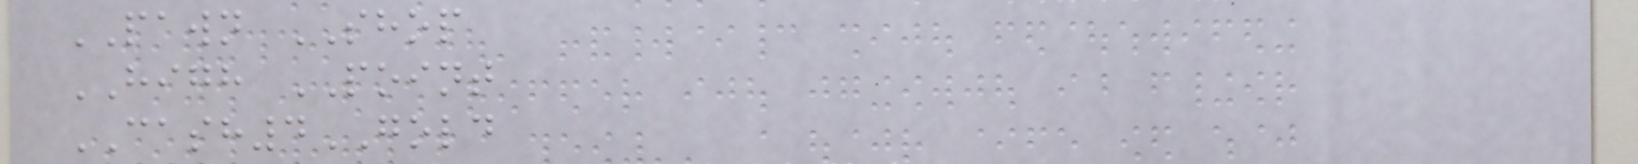PAWN SHOP
HIGH POINT
CASH4GOLD
